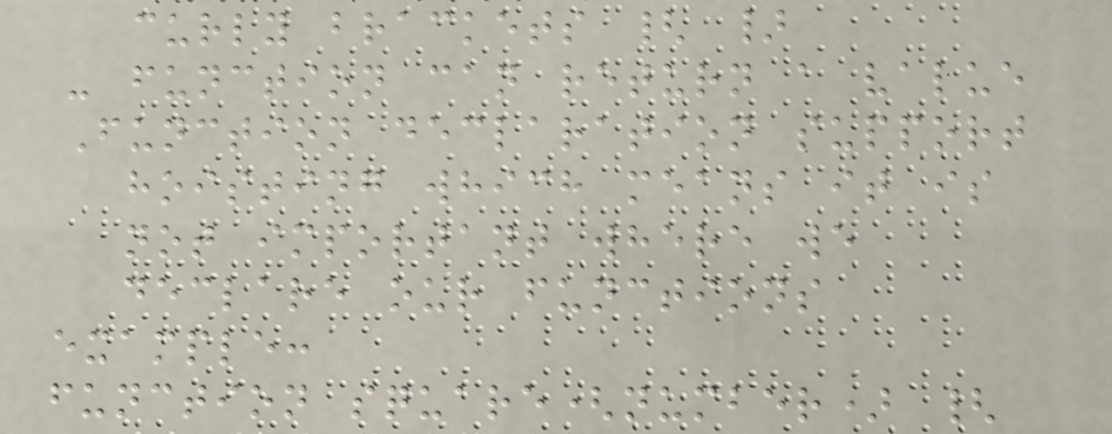curly brackets { }
- function can return a value
Function declaration support
hoisting which means it is
not important where we
declare our functions
example:
function square(number) {
